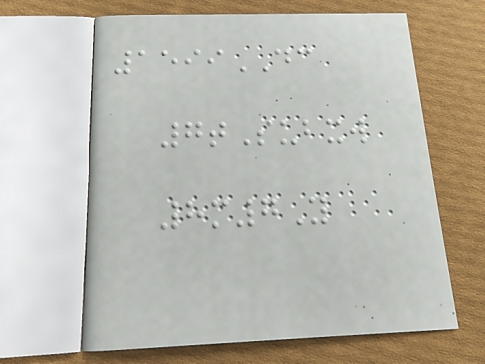1599DC
7tSubxw
8m7Y
